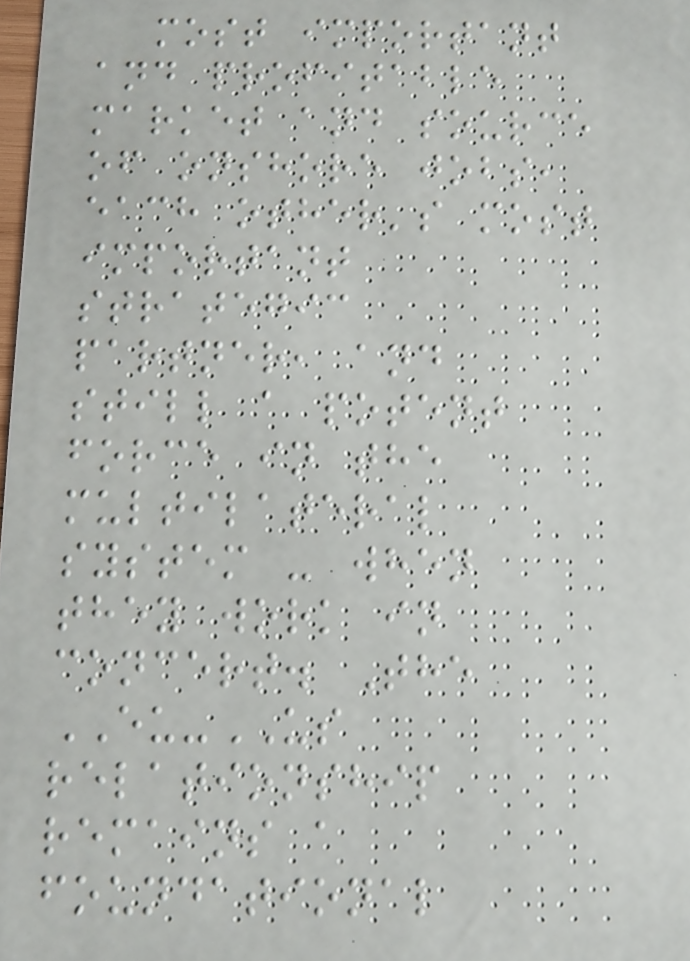most important
and profitable
market and source
of onshore jobs,
each other's most
important
strategic
partner, and
still a potent
force in the
multilateral
system - when
they work in
concert. The
EU-US
relationship
remains a
foundational
